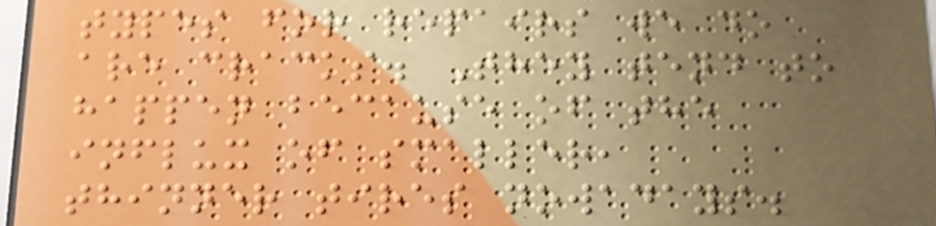types for repairs we do
are cracks. They tend to
happen because of the
influx of smaller,
thinner tires nowadays.
